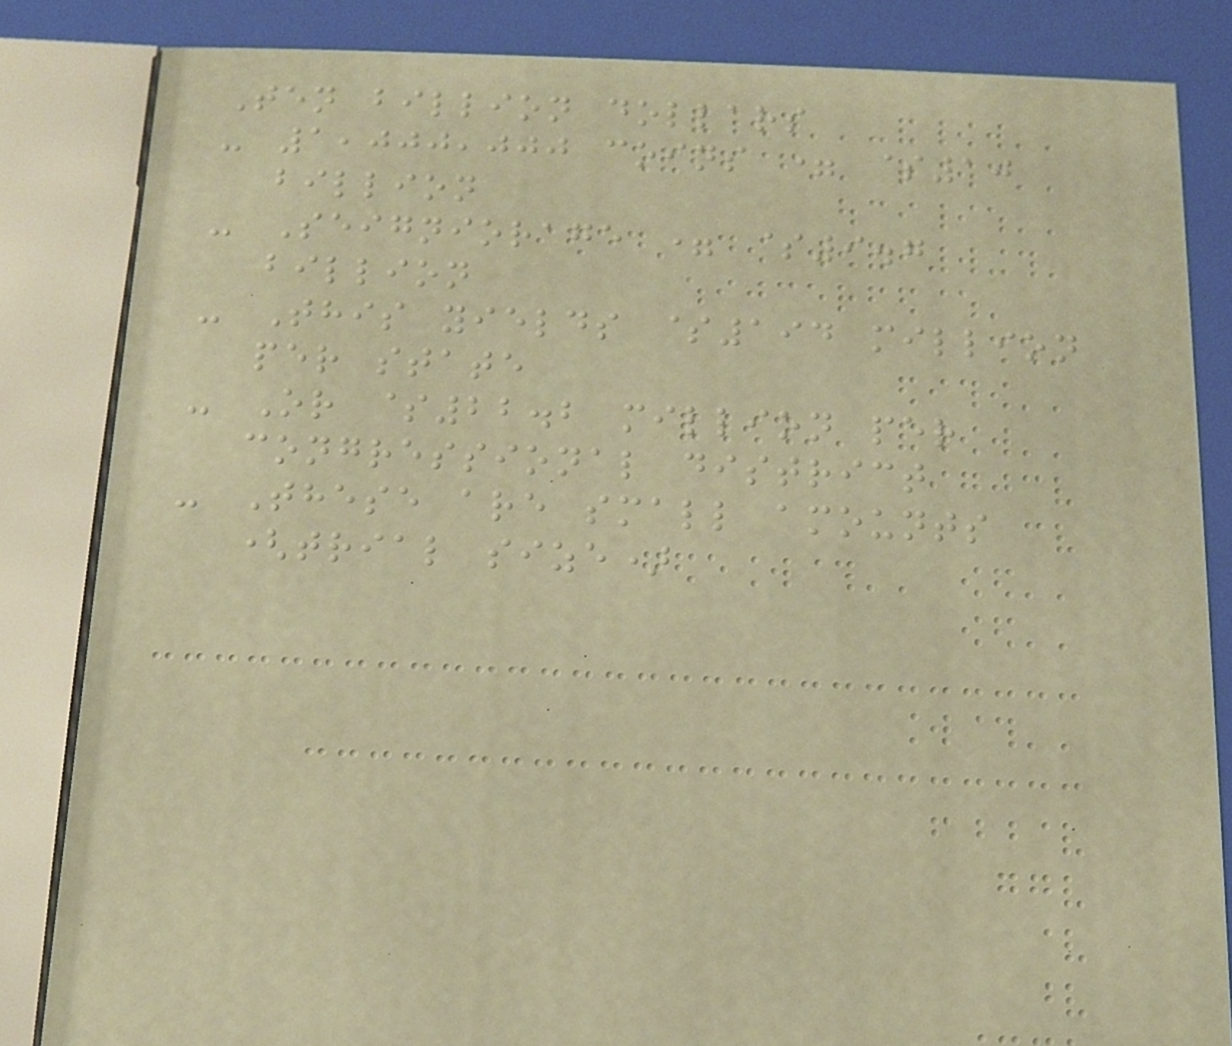Ten billion dollars
- 1,000,000 coins = $10
billion
- Seigniorage = $9.7
billion
- This yields $194 million
per state
- Or $22.2 million per
congressional district
- These are small amounts
(trial size)
